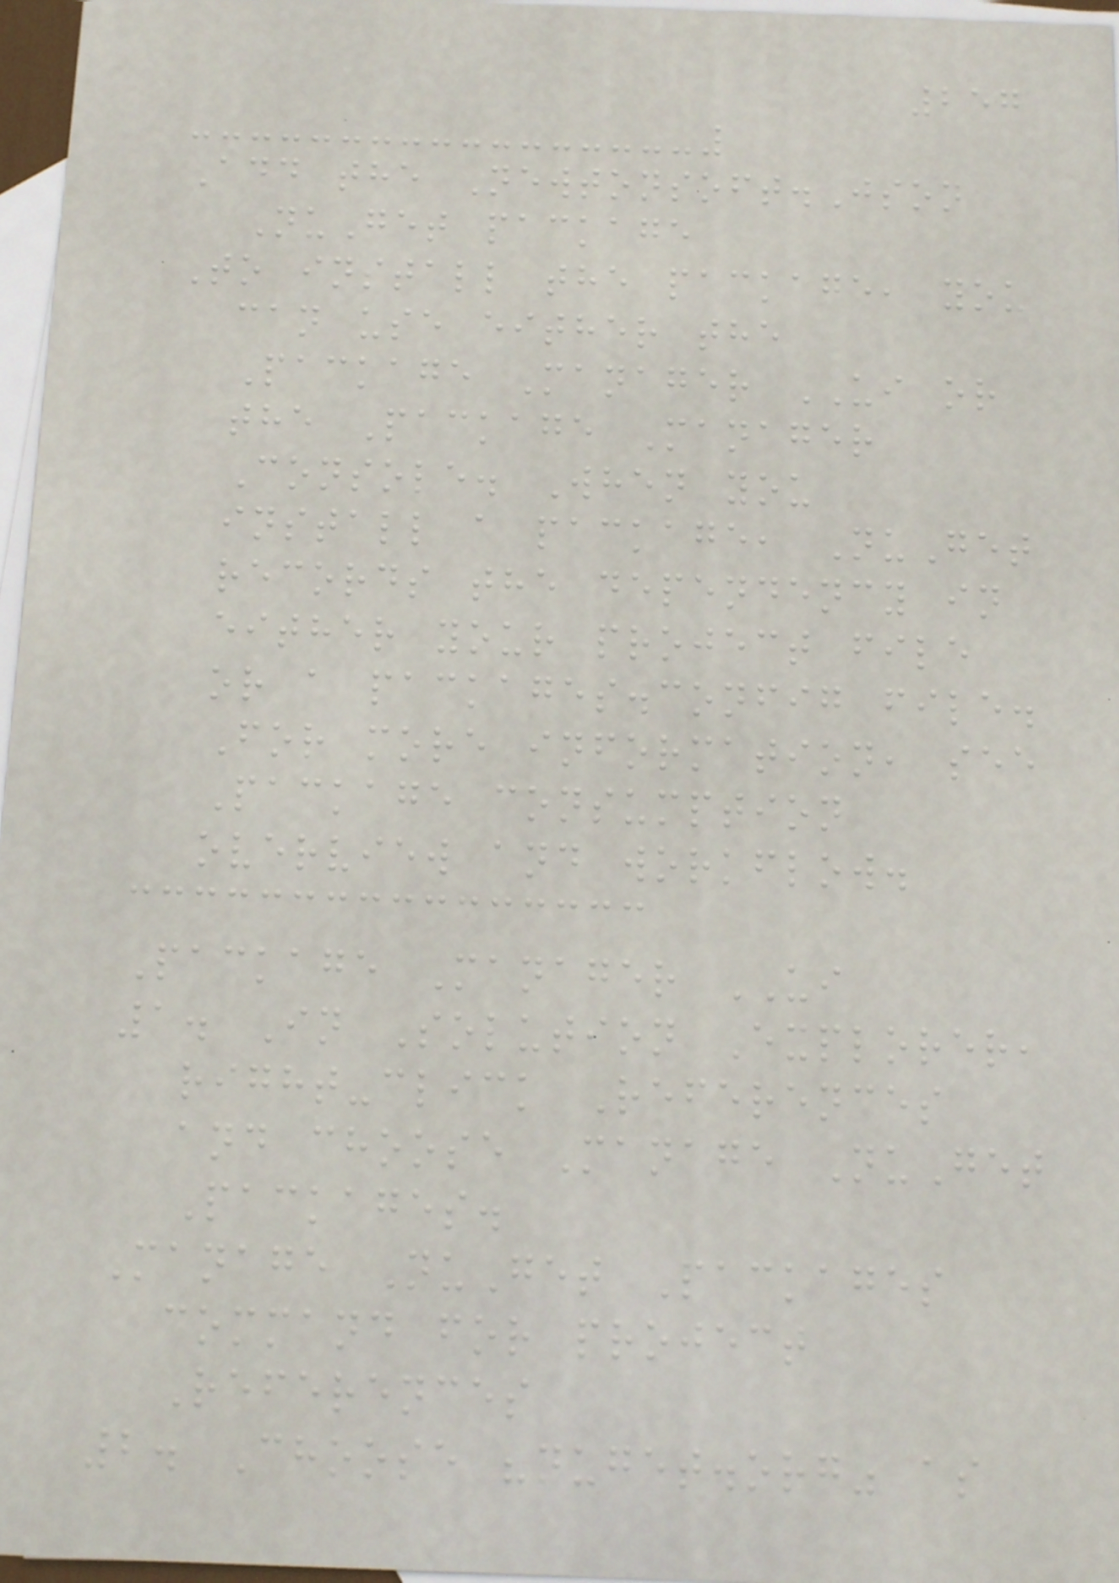257
Add the Newtonsoft.Json
NuGet package
To install the package, you
can use either the
Package Manager UI or
the Package Manager
Console. When you
install a package, NuGet
records the dependency in
either your project file
or a packages.config file.
For more information, see
Package consumption
overview and workflow.
Package Manager UI
1. In Solution Explorer,
right-click References
and choose Manage NuGet
Packages.
Manage NuGet Packages
command for project
References
2. Choose "nuget.org" as
